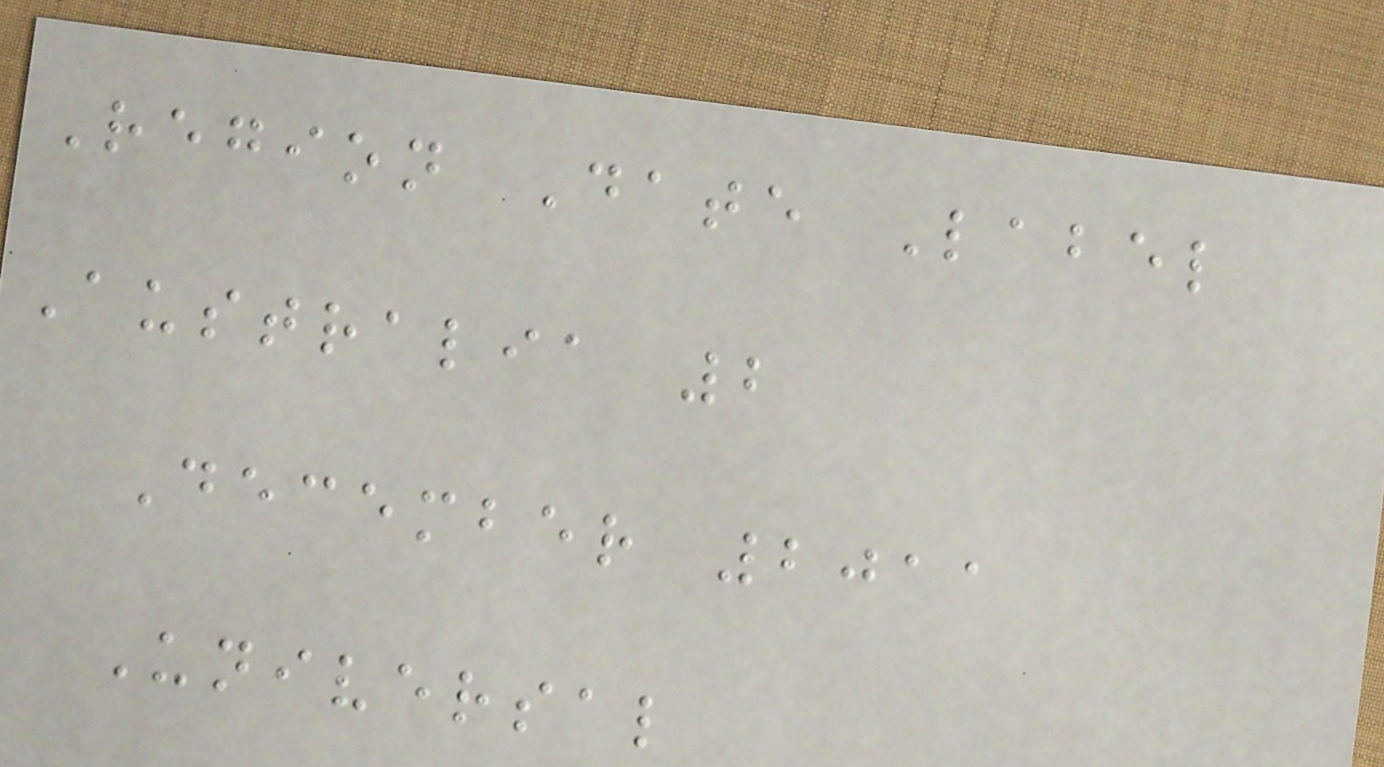Region Date Label
Australia 2
December 2011
Universal
